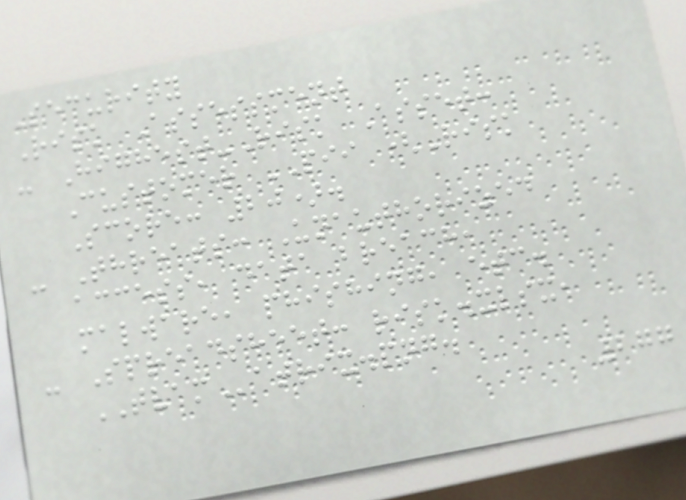Security
Risk Assessment
- Highest-Risk Asset:
Customer PII (Risk
Score: 20).
- Threats: Unauthorized
access, data breach,
malware, phishing, etc.
- Spreadsheet: risk.xlsx,
TVAMatrix.png.
277
